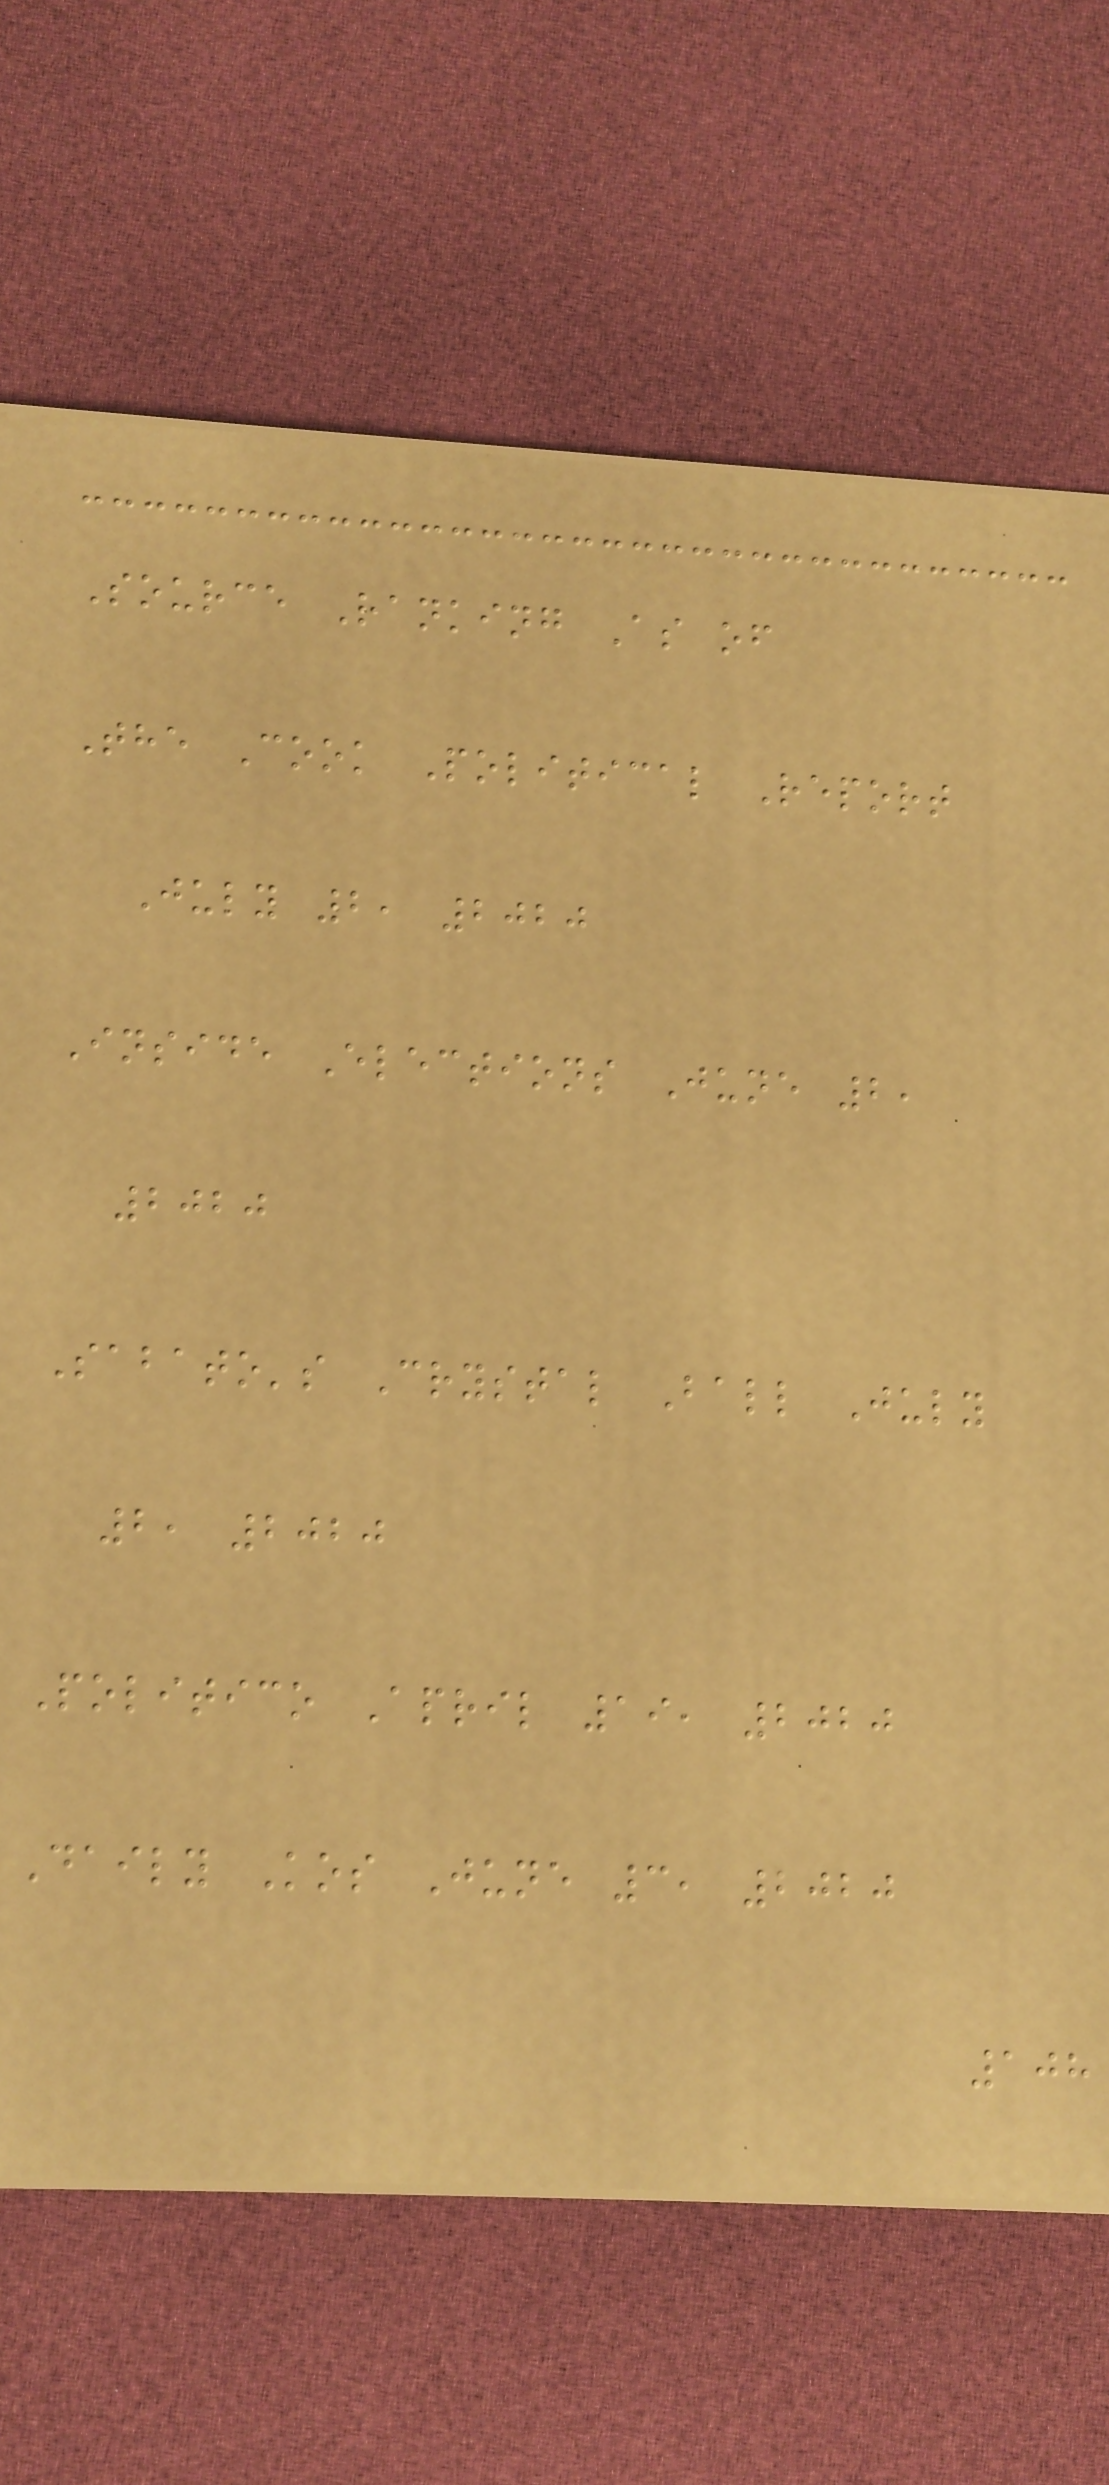Source Ranking As of
The Cook Political Report
July 2, 2020
Inside Elections June 2,
2020
Sabato's Crystal Ball July
2, 2020
Politico April 19, 2020
Daily Kos June 3, 2020
108
